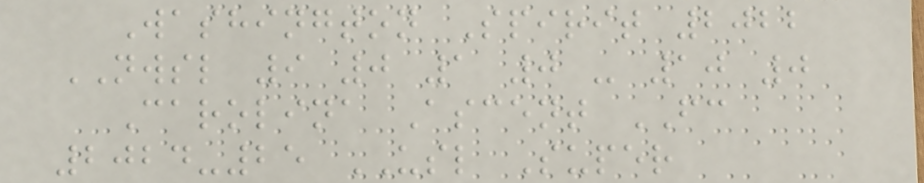Washington Spirit 2022
NWSL 9 0 1 0 - 10 0
Carolina Ascent FC
2024-25 USL Super
